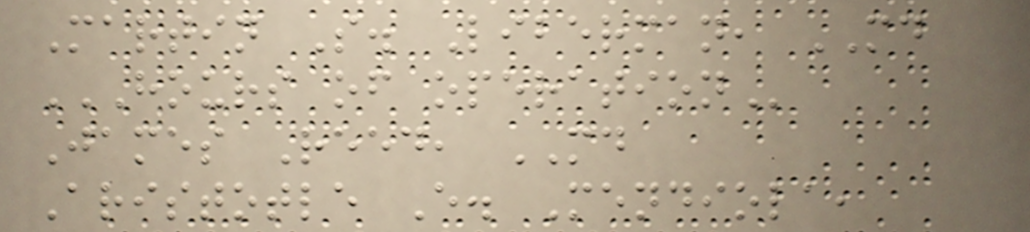Martin S. Liberman, MD
HOURS OF OPERATION
James Reed, MD
Aristotle E. Mendiola,
